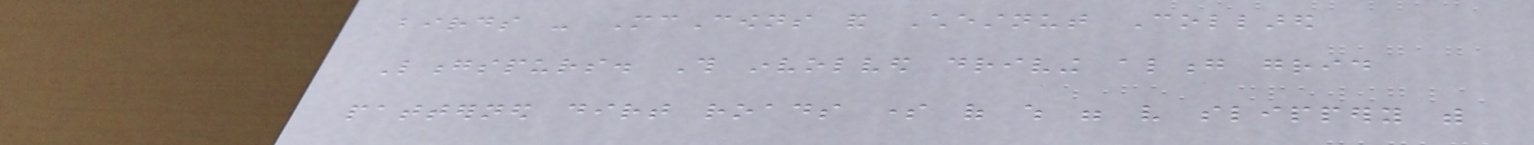birds - McCowns and Chestnut Collared
Longspurs. This involved driving along grid
patterned dirt roads some of which were very slippery with
